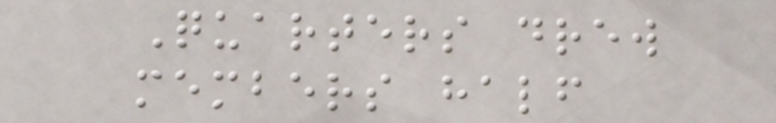Quarters drew
members half
